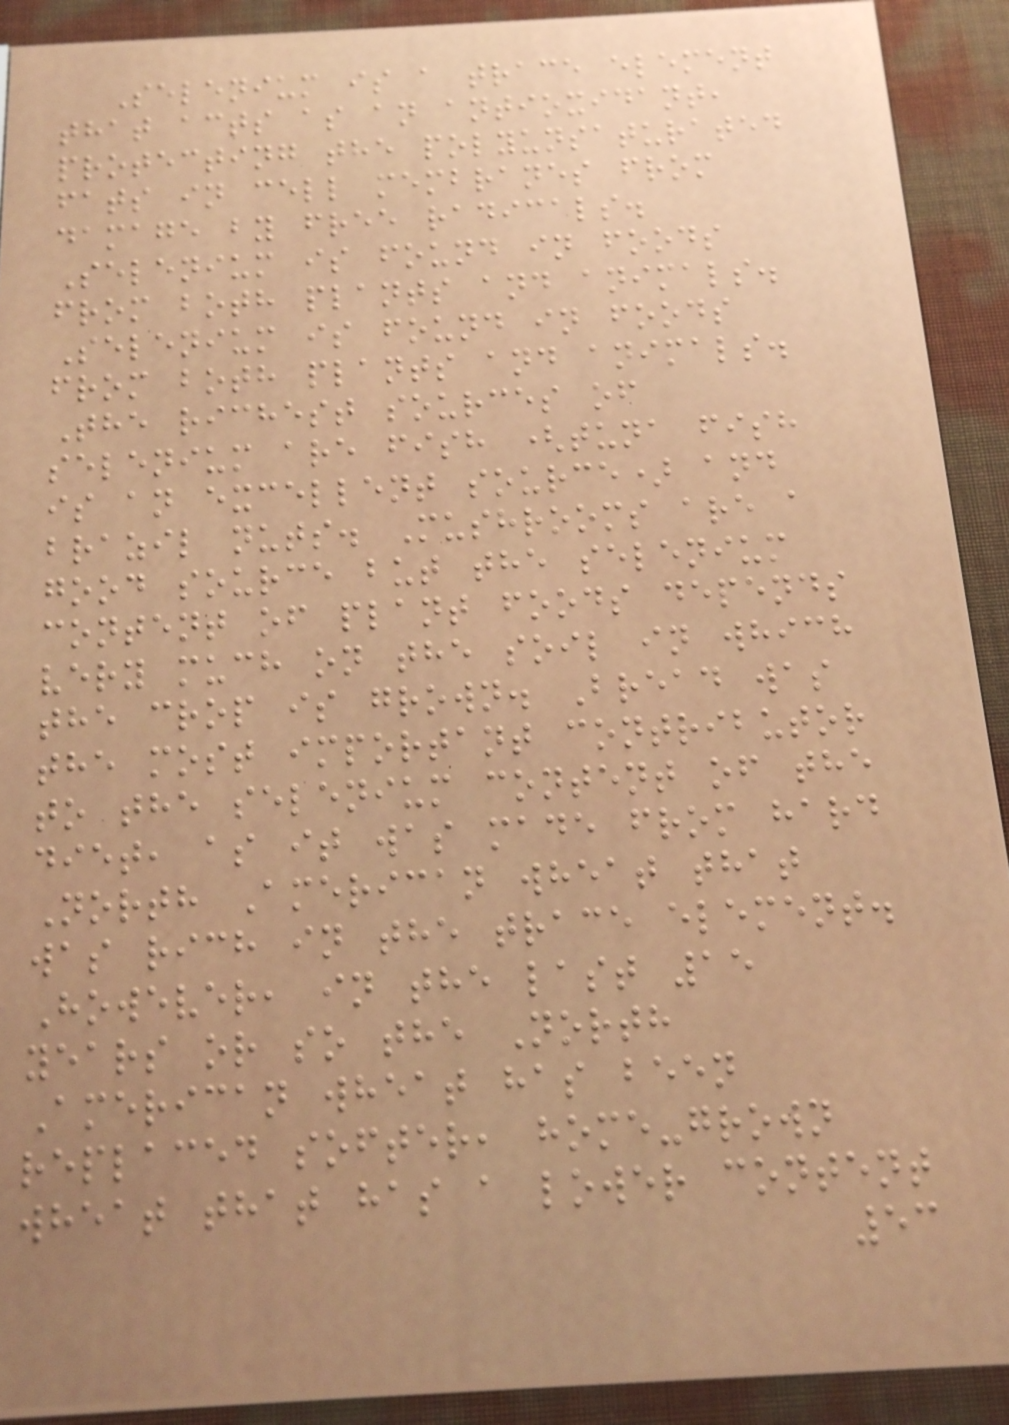Selenium is a trace element
that acts as an antioxidant,
protecting the polyunsaturated
fats in cell membranes from
damage by free radicals.
Selenium is found in foods
from both plants and animals.
Selenium is found in foods
from both plants and animals.
The richest sources of
selenium are fish (tuna fish
is an excellent source) and
brazil nuts. Mushrooms are a
good source but the selenium
content of plant foods depends
very much on the soil in which
the crop is grown. Bread was
the most important contributor
to the selenium content of the
diet, as it was made from hard
North American wheat that
was rich in the trace element.
However, in the last 15
years or so the North
American wheat has been
replaced softer, home-grown
wheat that has a lower content
53
